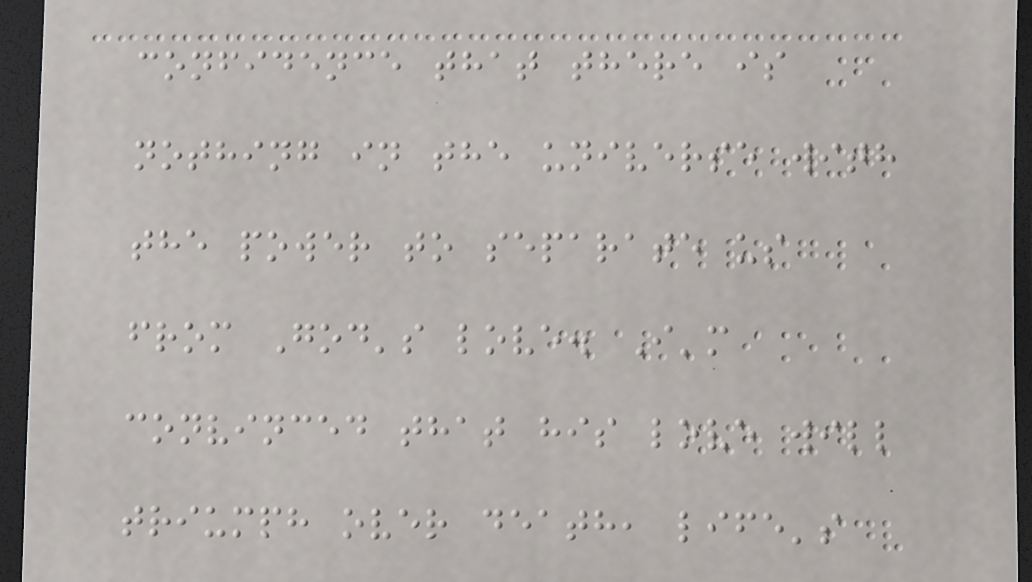confidence that there is
nothing in the universe with
the power to separate us
from God's love. I'm
convinced that his love will
triumph over death, life's
